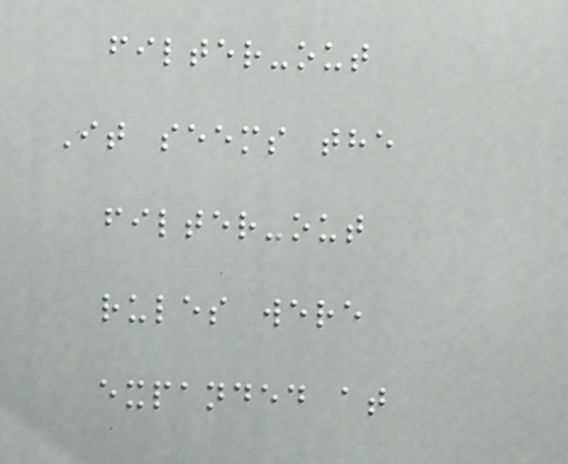filter-out
It seems the
filter-out
rules were
expanded at
